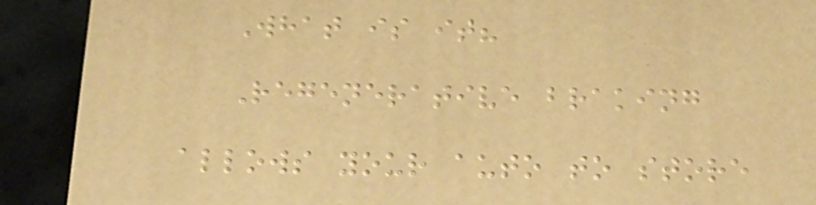What is it?
Regenerative braking
allows your auto to store
